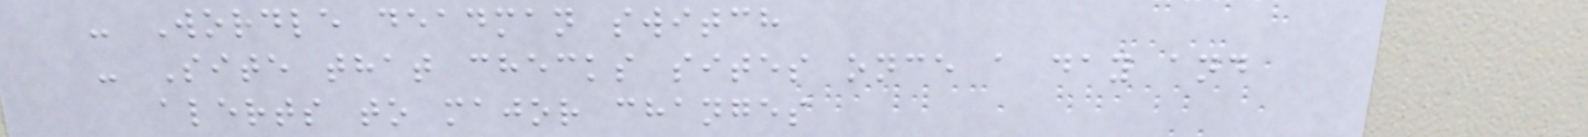- Wordle deadman switch
- Site that checks sites once a day and
alerts to major changes
